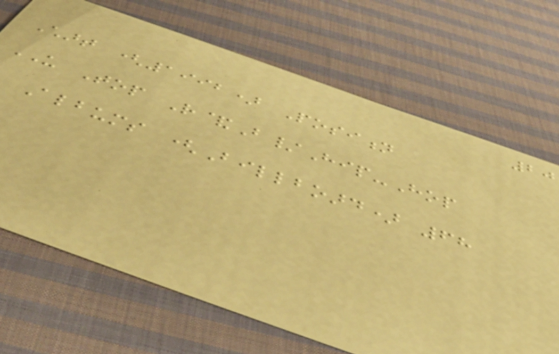20
Chart (1992) Position
US Top R&B/Hip-Hop
Albums (Billboard) 68
